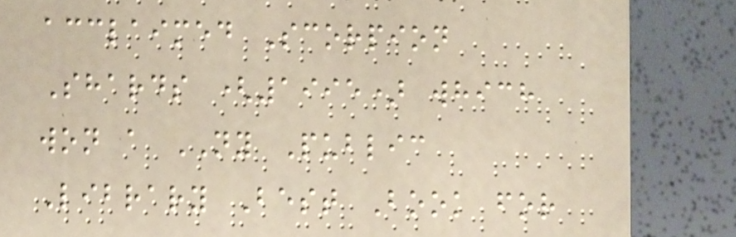acclaimed Scorpion
Shards (1995) which
won a NY Public
Library Best Book for
